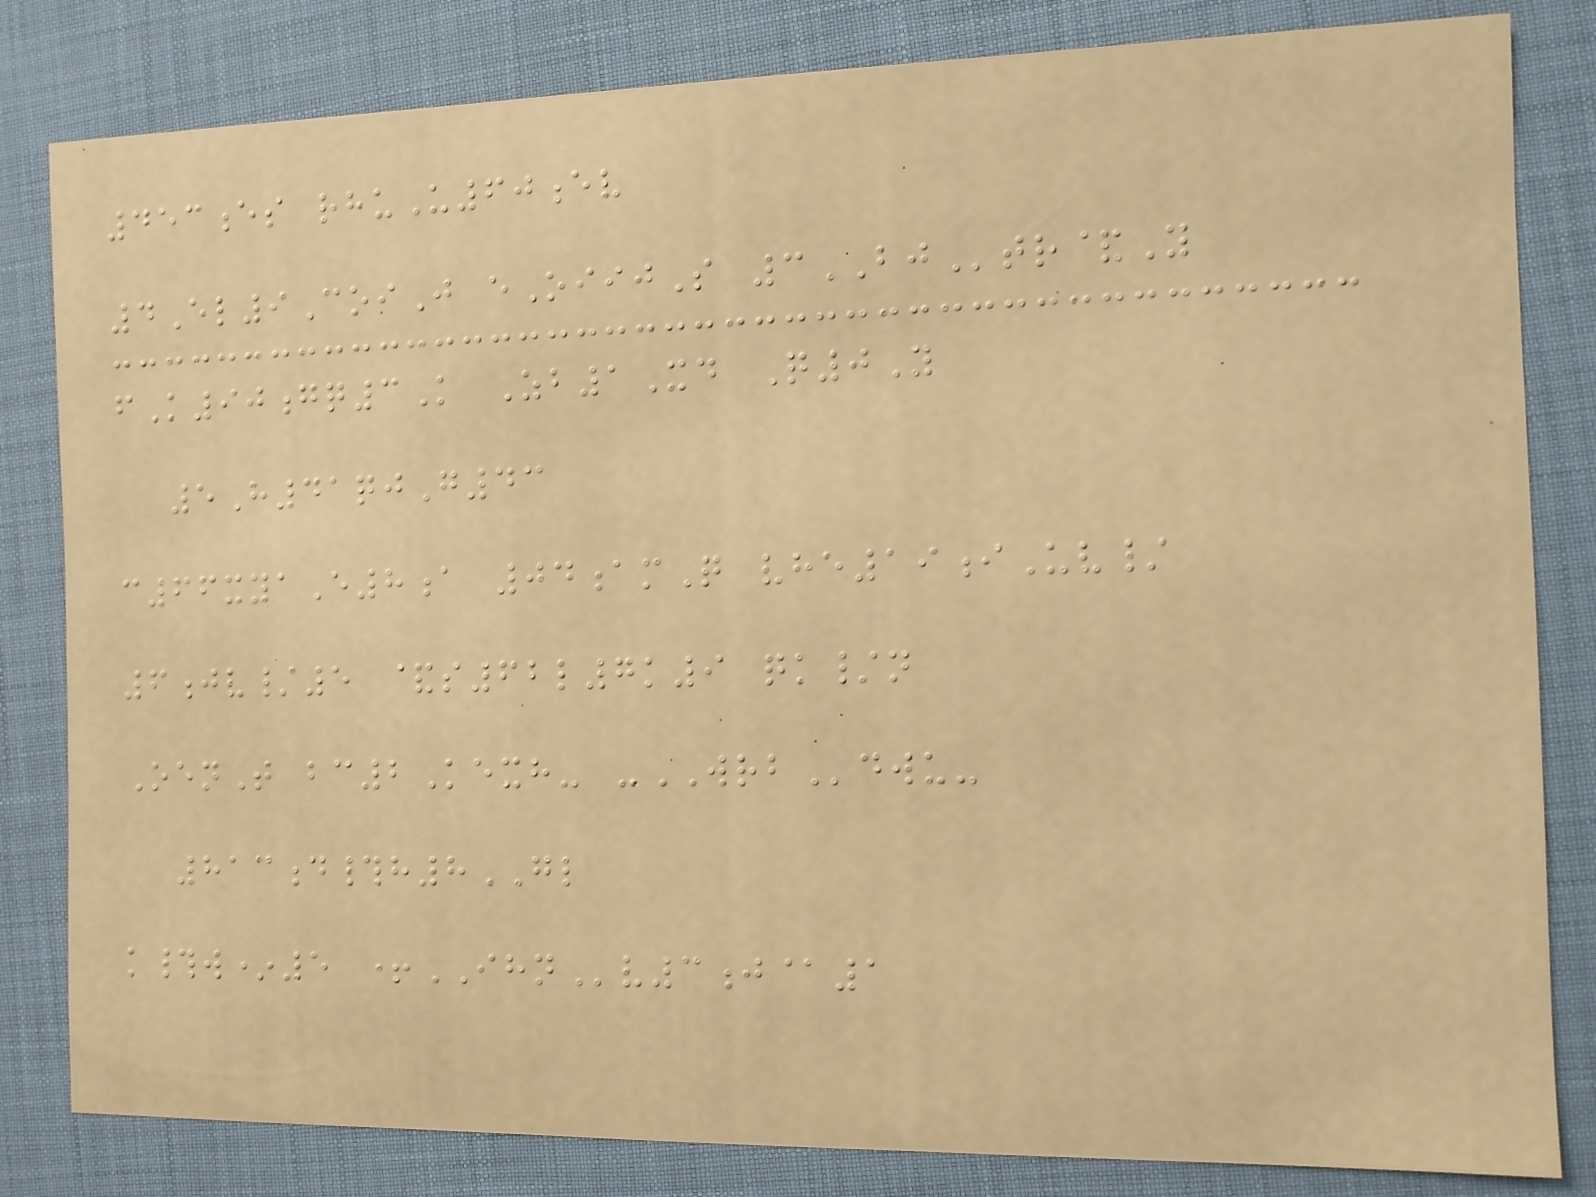453es rhuU60ev
4El9CoiJ eOiijS 3BJtr&Y
fK90gq3K Zb1Xd Q0Y
5H41qjG43
c66xyaE8a 04amQ vhe19iUv/
6jv/5 &s62l7k9 qk/n
OenT bc2Kexh- -WRBdwu-
813d#h8GL
k#w*5 +IHNv3j@1
